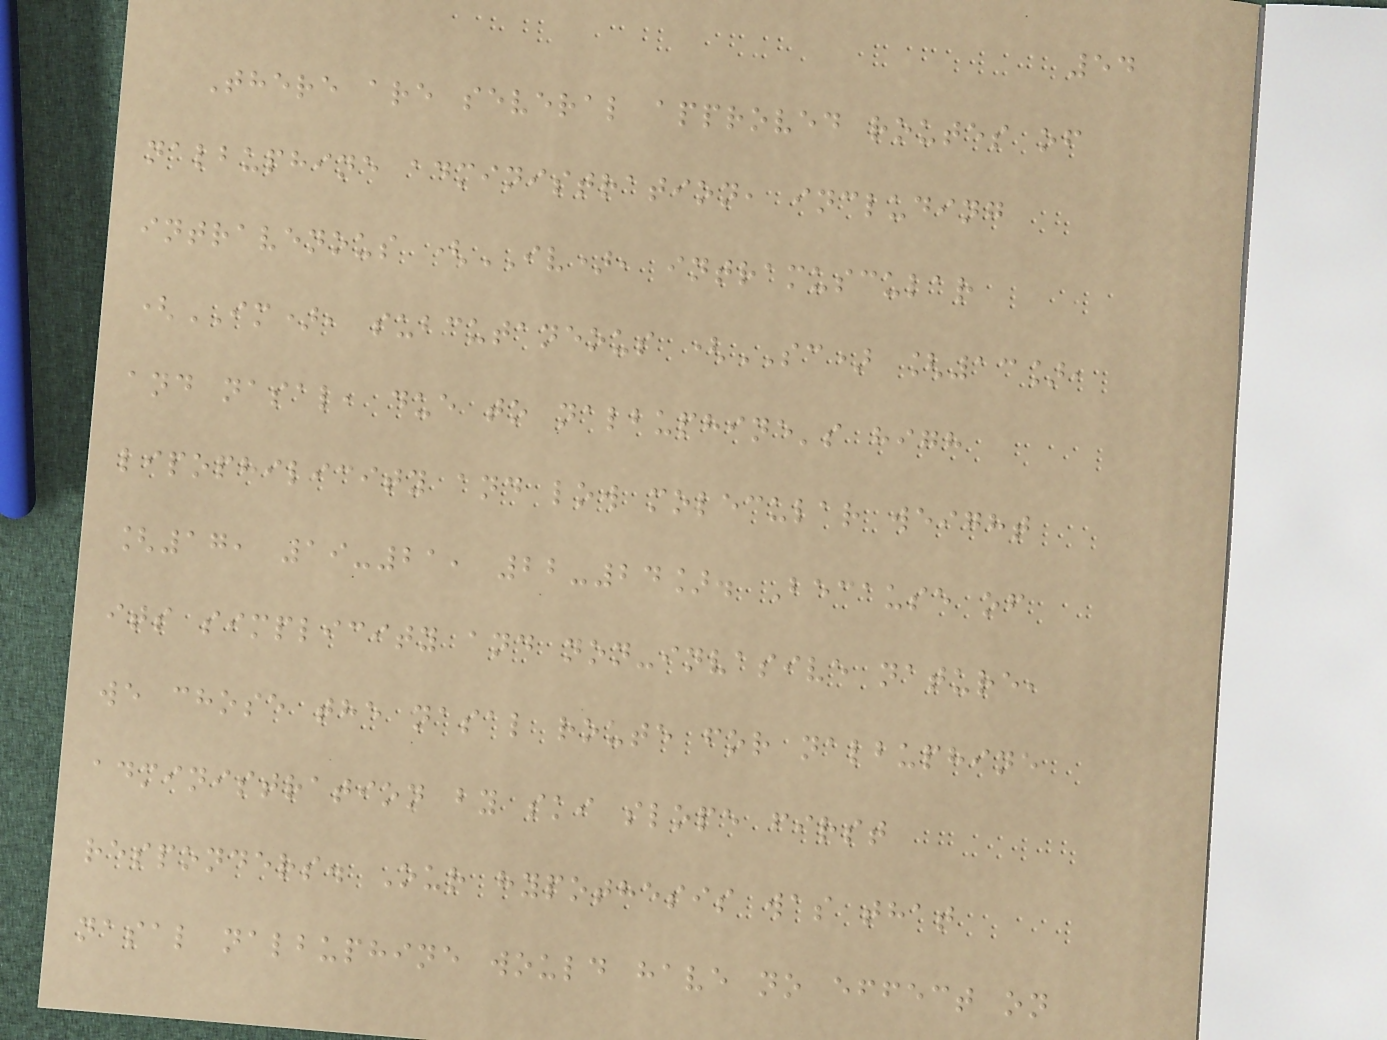54
There are several approved routes of
nalbuphine administration, including
intravenous (IV), intramuscular
(IM), subcutaneous (SC) [13],
and nasal, due to nalbuphine's high
lipophilicity and low molecular weight
[17, 19-21, 22-24]. Because of
its simplicity and non-invasive nature,
we chose the nasal route for nalbuphine
administration by ski slope first
responders. Our hypothesis was that
nasal nalbuphine would have no effect on
